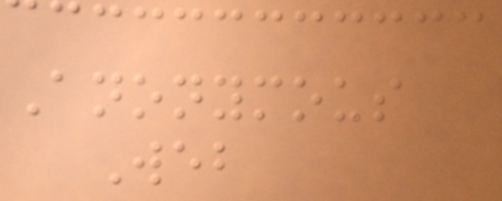Anonymous
Web
